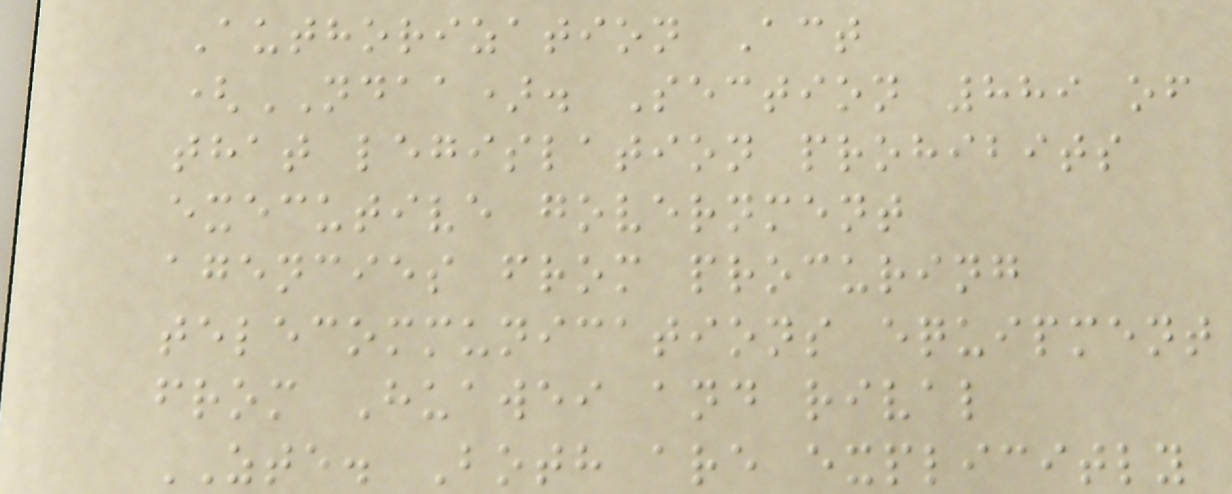Authorization Act
(NDAA). Section 889 of
that legislation prohibits
executive government
agencies from procuring
telecommunications equipment
from Huawei and rival
ZTE. Both are explicitly
